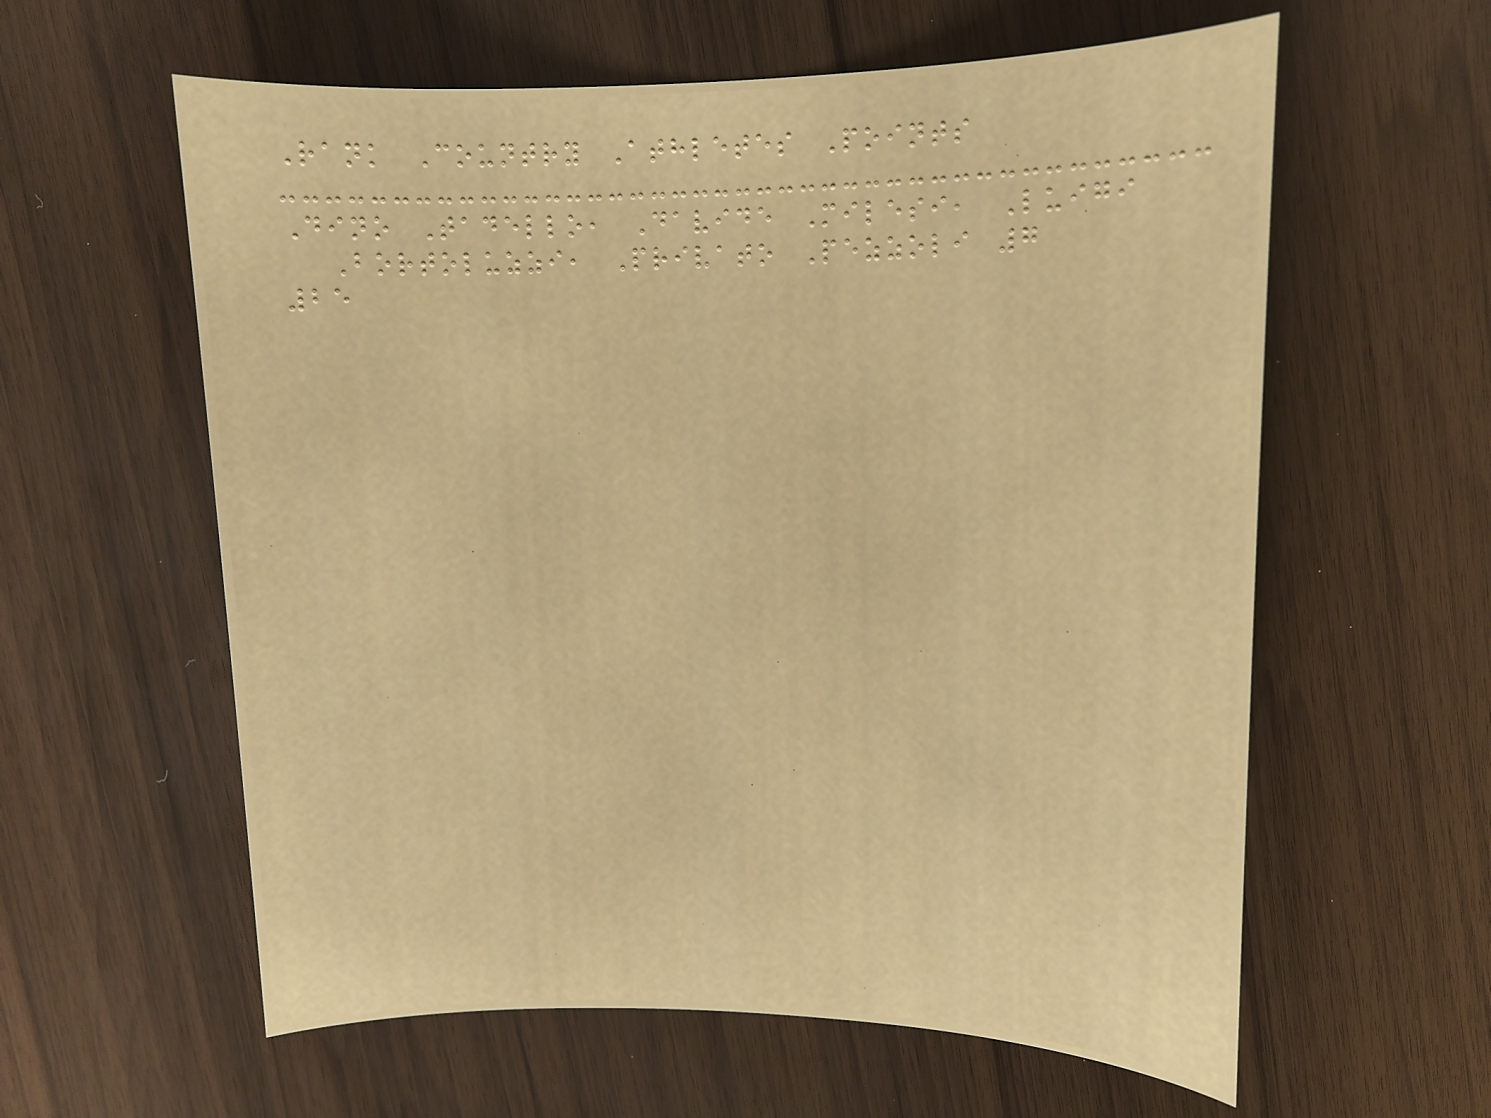Rank Country Athletes Points
Dino Tadello, Davide Milesi, Luigi
Bortoluzzi, Privato Pezzoli 7
25
